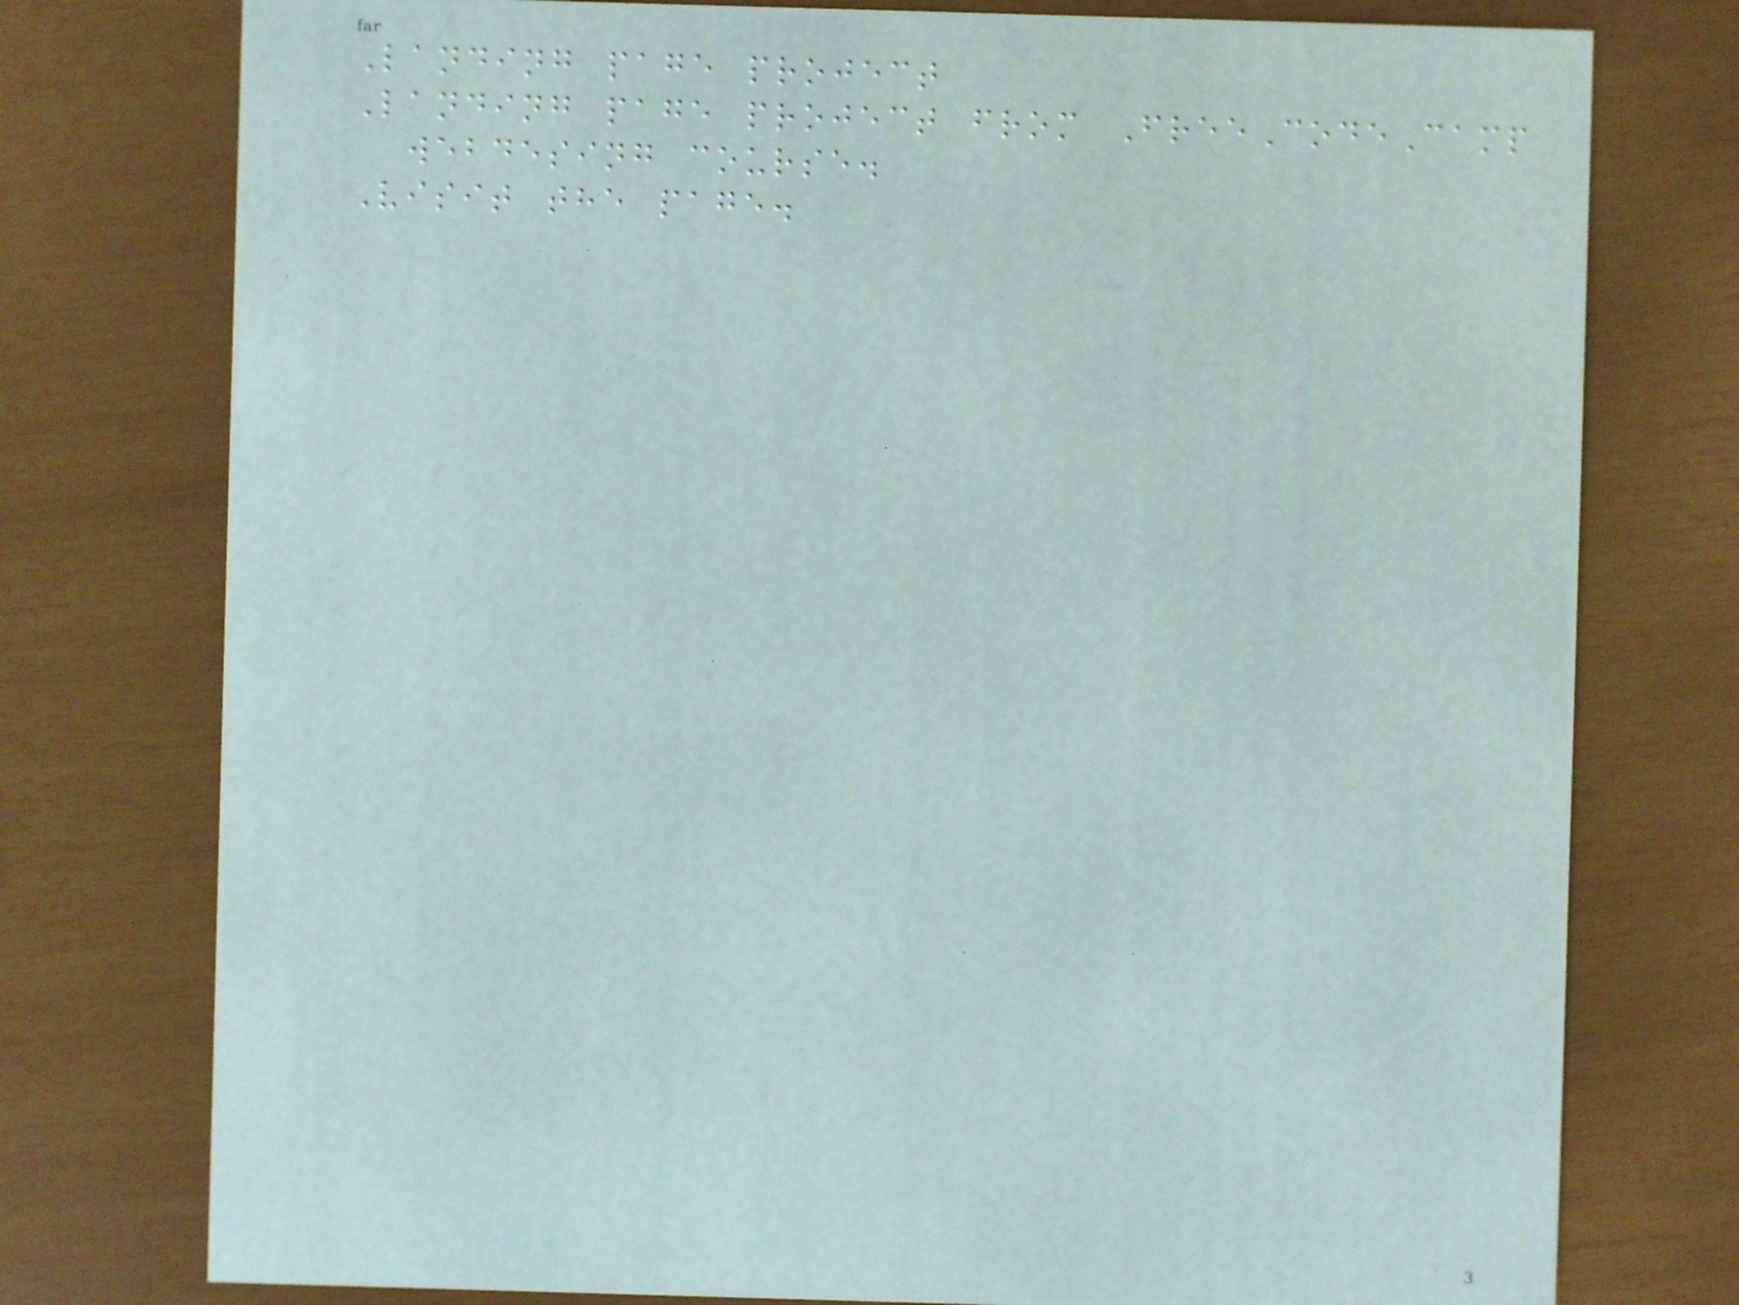Landing page project
Landing page project from FreeCodeCamp
webdesing course.
Visit the page.
